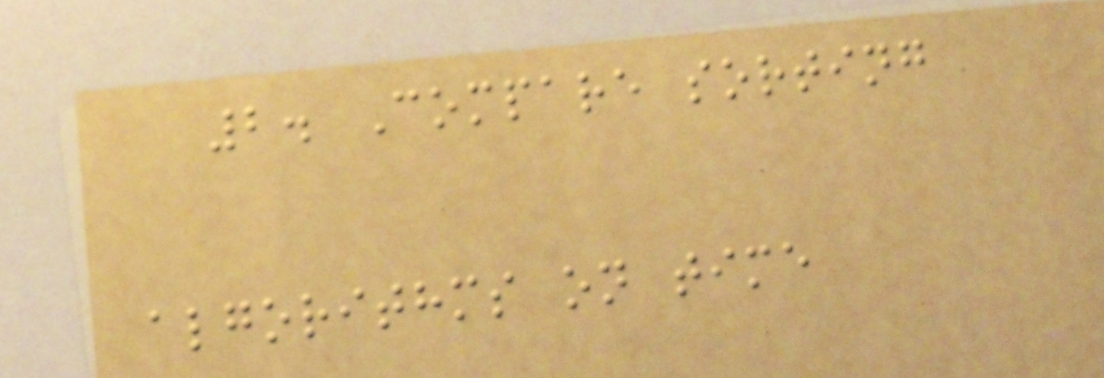2. Compare sorting
algorithms on time
